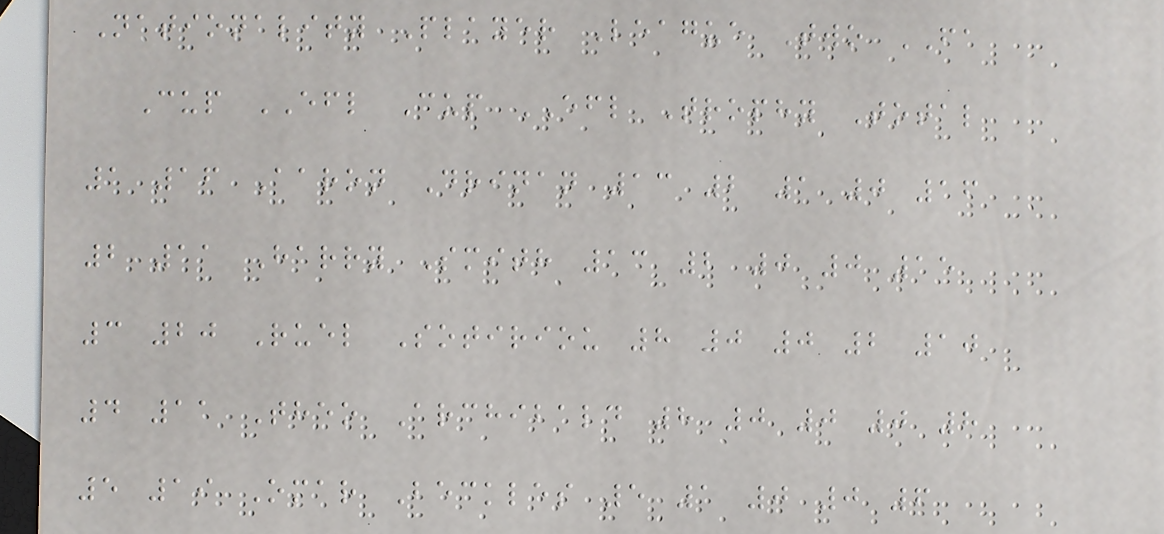Nationality Player League Two FA
Cup EFL Cup EFL Trophy Total
1 16 Aaron Drinan 13 2 1 0 16
2 11 Harry Smith 13 2 0 0 15
3 20 Ruel Sotiriou 8 0 0 2 10
4 11 Theo Archibald 8 0 0 0 8
5 19 Omar Beckles 5 1 0 0 6
